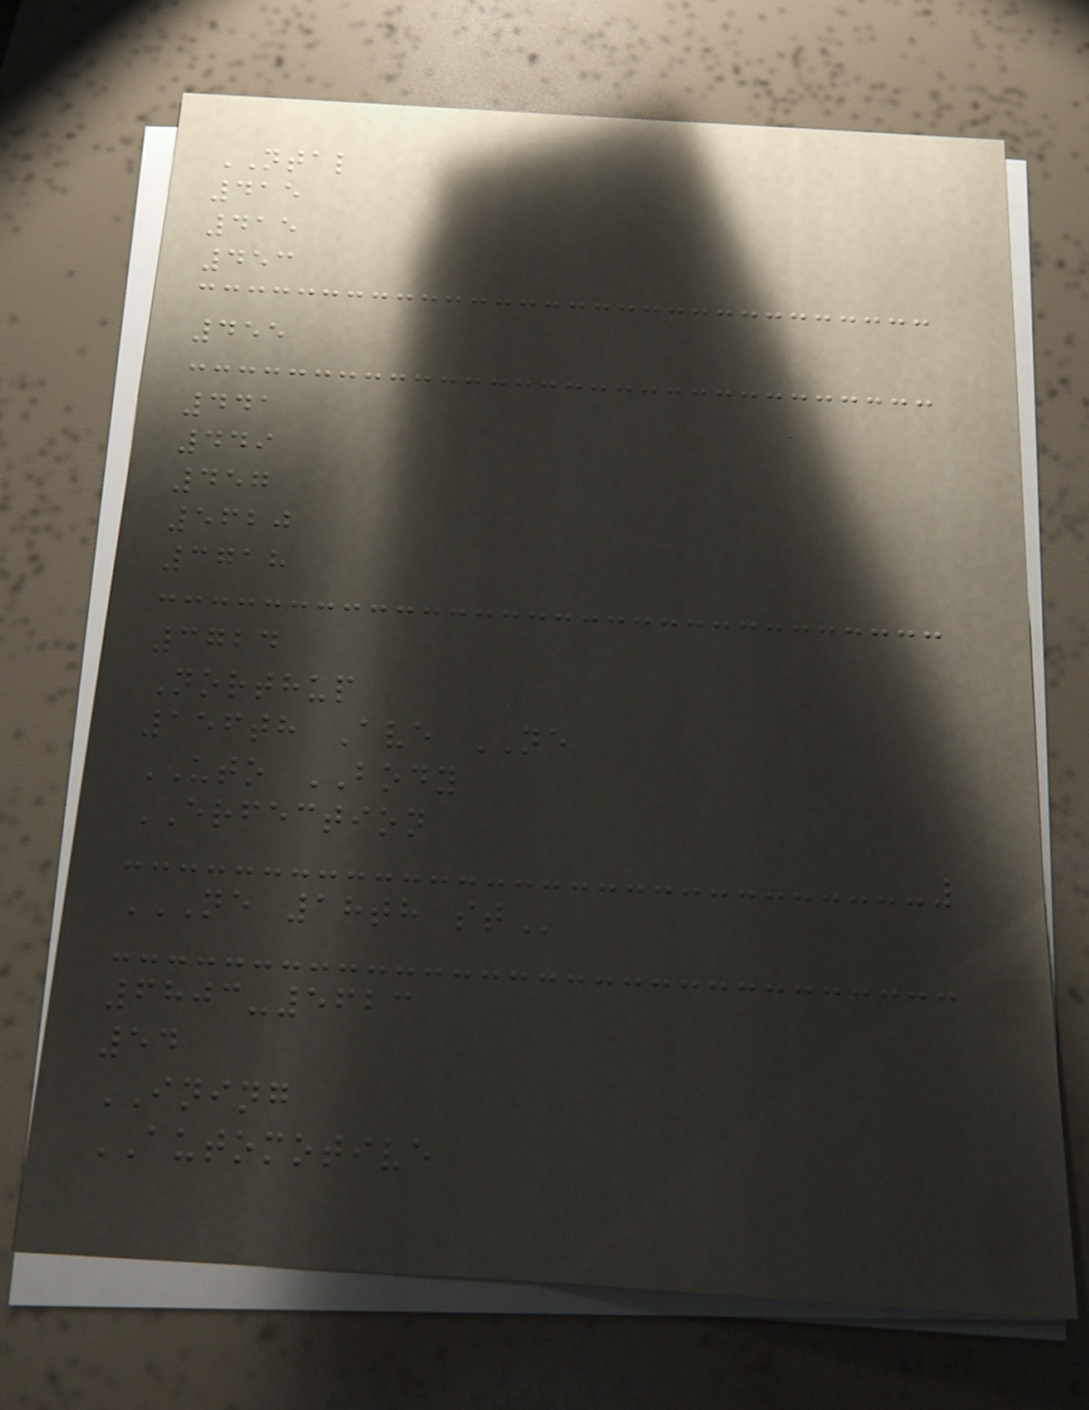NTAL
415
415
453
455
441
449
457
5620
3718
3724
Northup
156th Ave NE
UTO BODY
ERFECTION
NE 18TH ST
6803-5623
54
INING
AUTOMOTIVE
